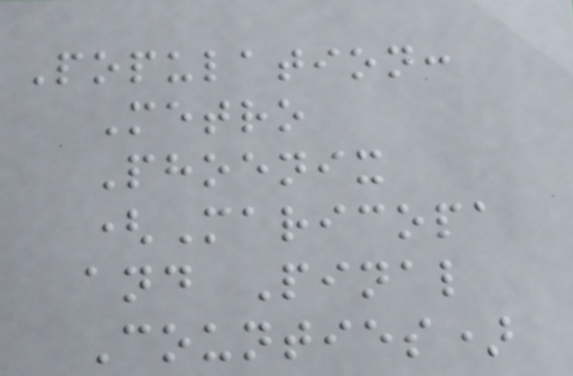Population:
Metro
Phoenix
(Maricopa
and Pinal
Counties)
